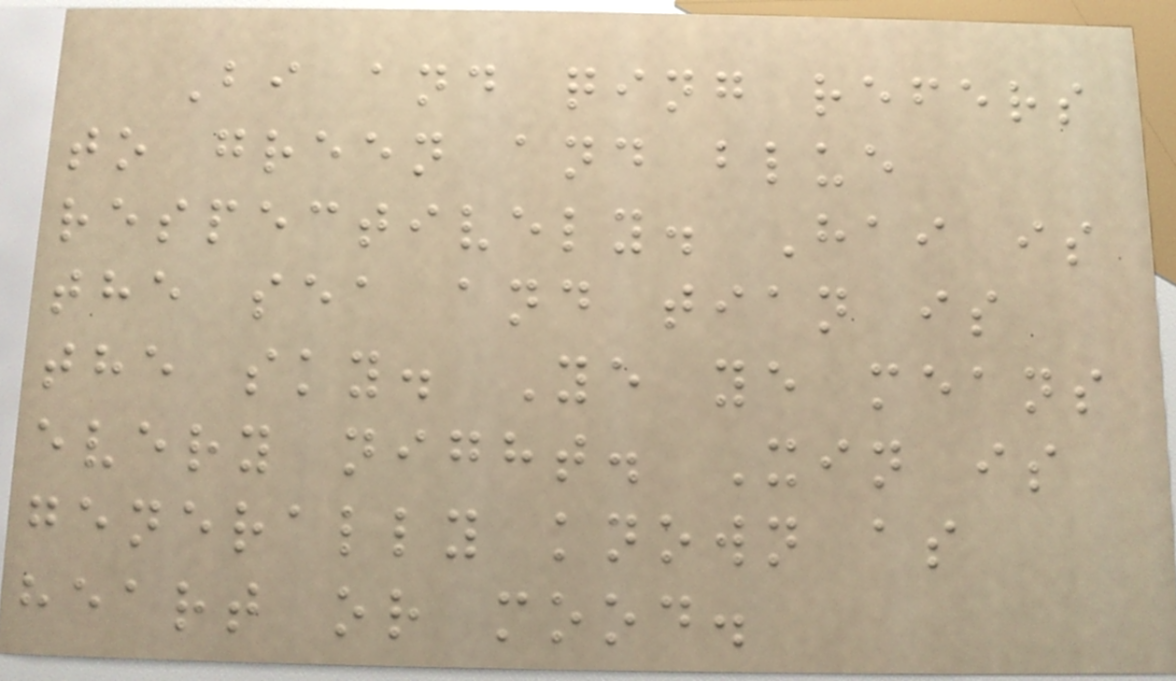Bi and qing refers
to green and blue
respectively. Hai is
the sea and tian is
the sky. Ye ye means
every night. Xin is
generally known as
heart or mood.
